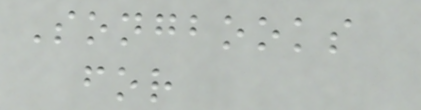Songbooks
for
